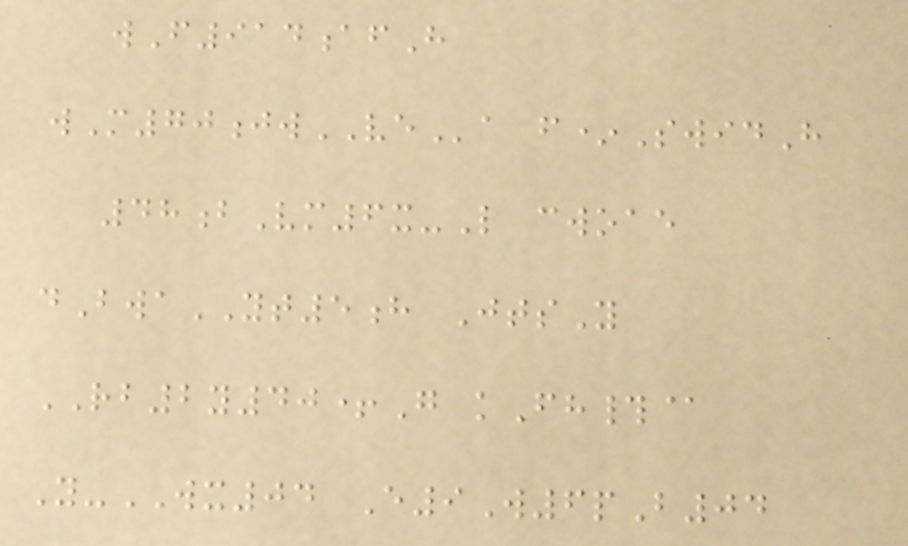wF914afH
wM70jwVEa f*SwidH
48bVm6x-L cwoae
dBwaYT5h JtsY
RB2y40+G kFh#@
Y-WX04 E9W6pB04
